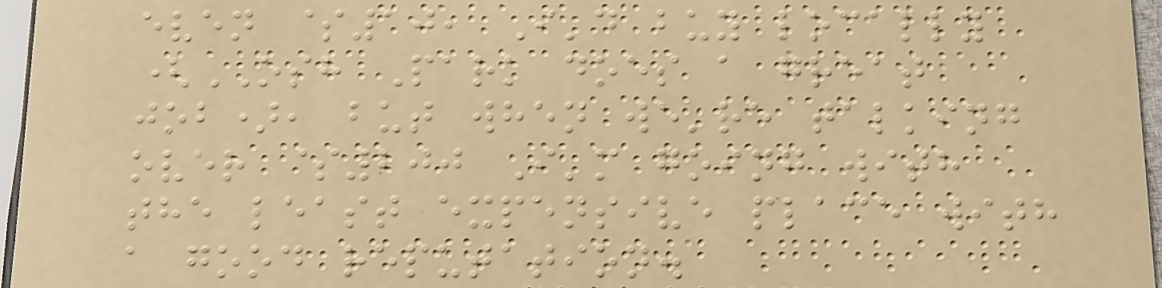even $10, I'd buy locally
(OSH Park does a great
job), but when we're talking
over $200 I'm going with
the least expensive place with
a good reputation.
